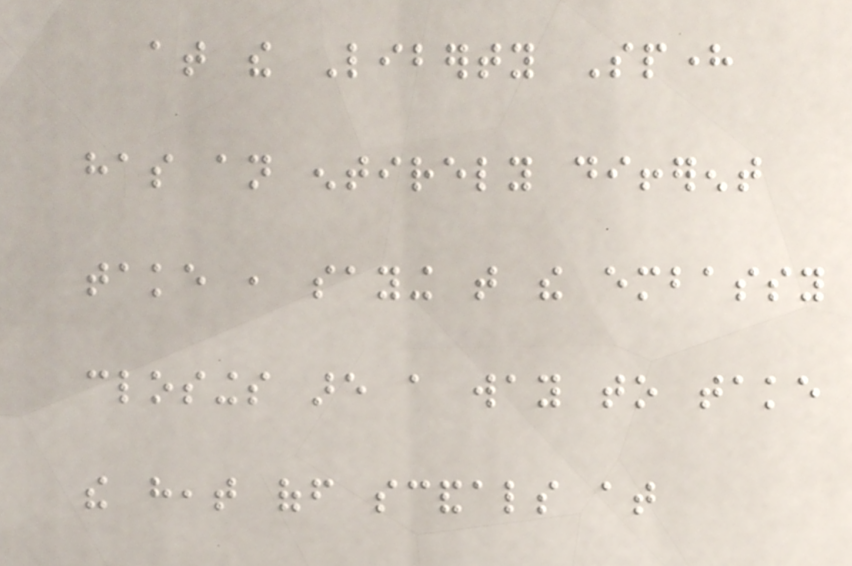at the Liberty Sphere
has an entirely different
take , saying that the embassy
closings are a way to take
the heat off scandals at
